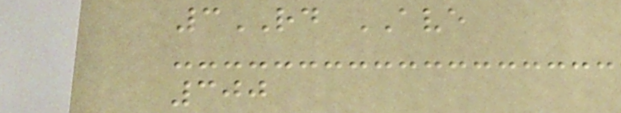3RD AVE
300
